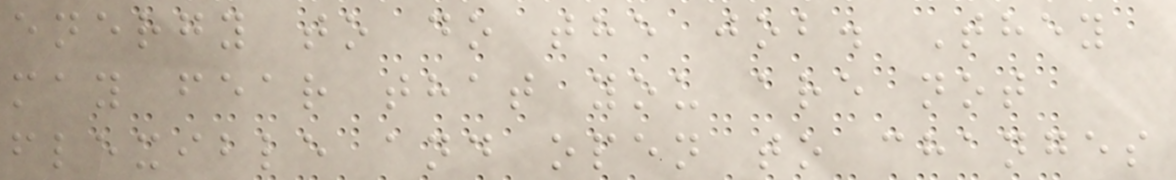energy to do the job. They
may fear that you are not
flexible and open to changes
